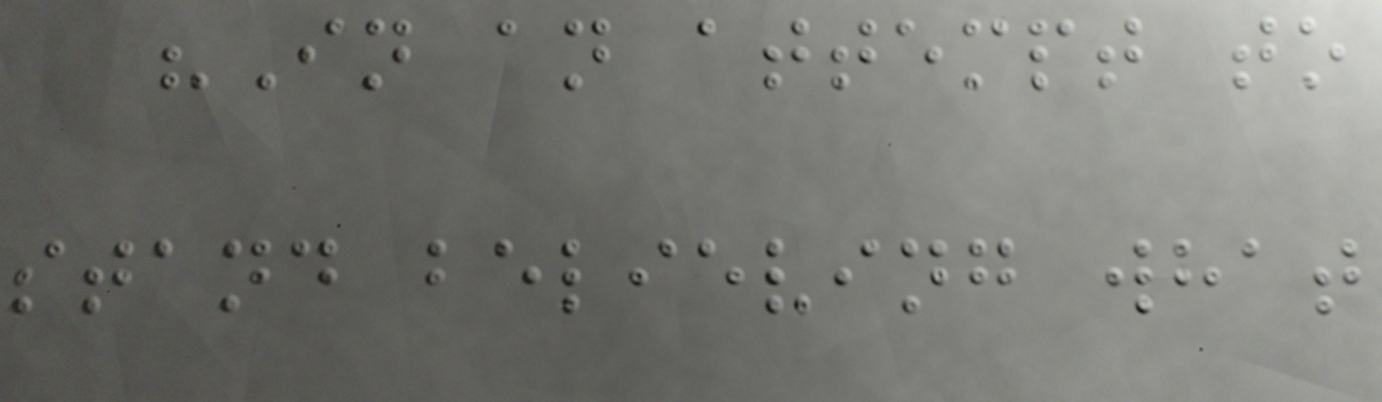"In an attempt to
stand believing what
